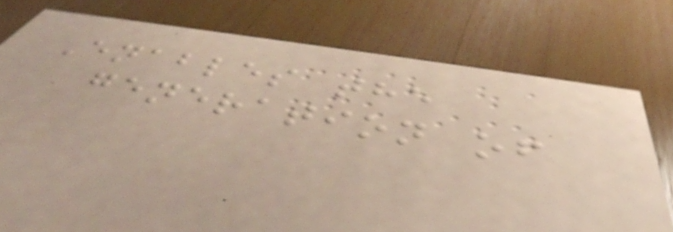Enables the
generation of
